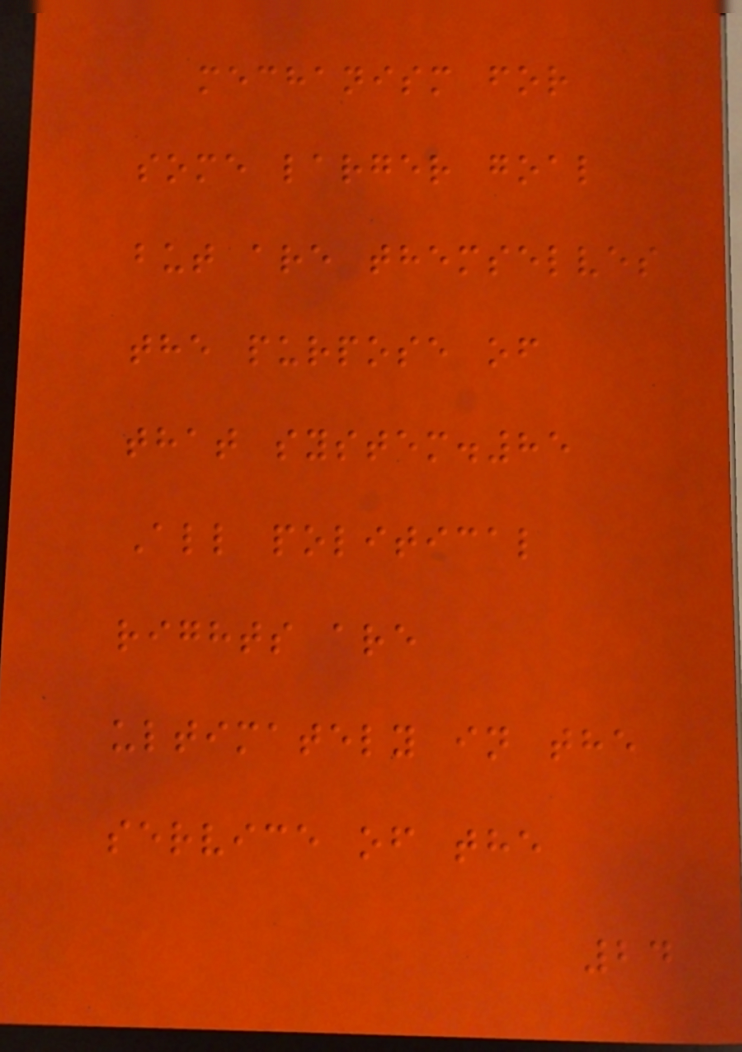mechanism for
some larger goal
but are themselves
the purpose of
that system.85
All political
rights are
ultimately in the
service of the
24
